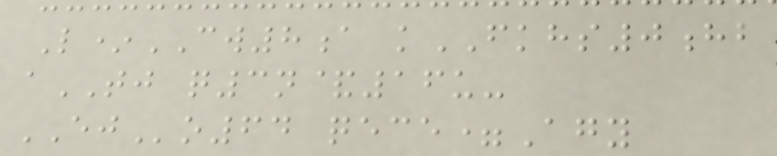L*CW8a kFKHS0hb
aTJ q3n&16u-
EJo64 qece=Agy
